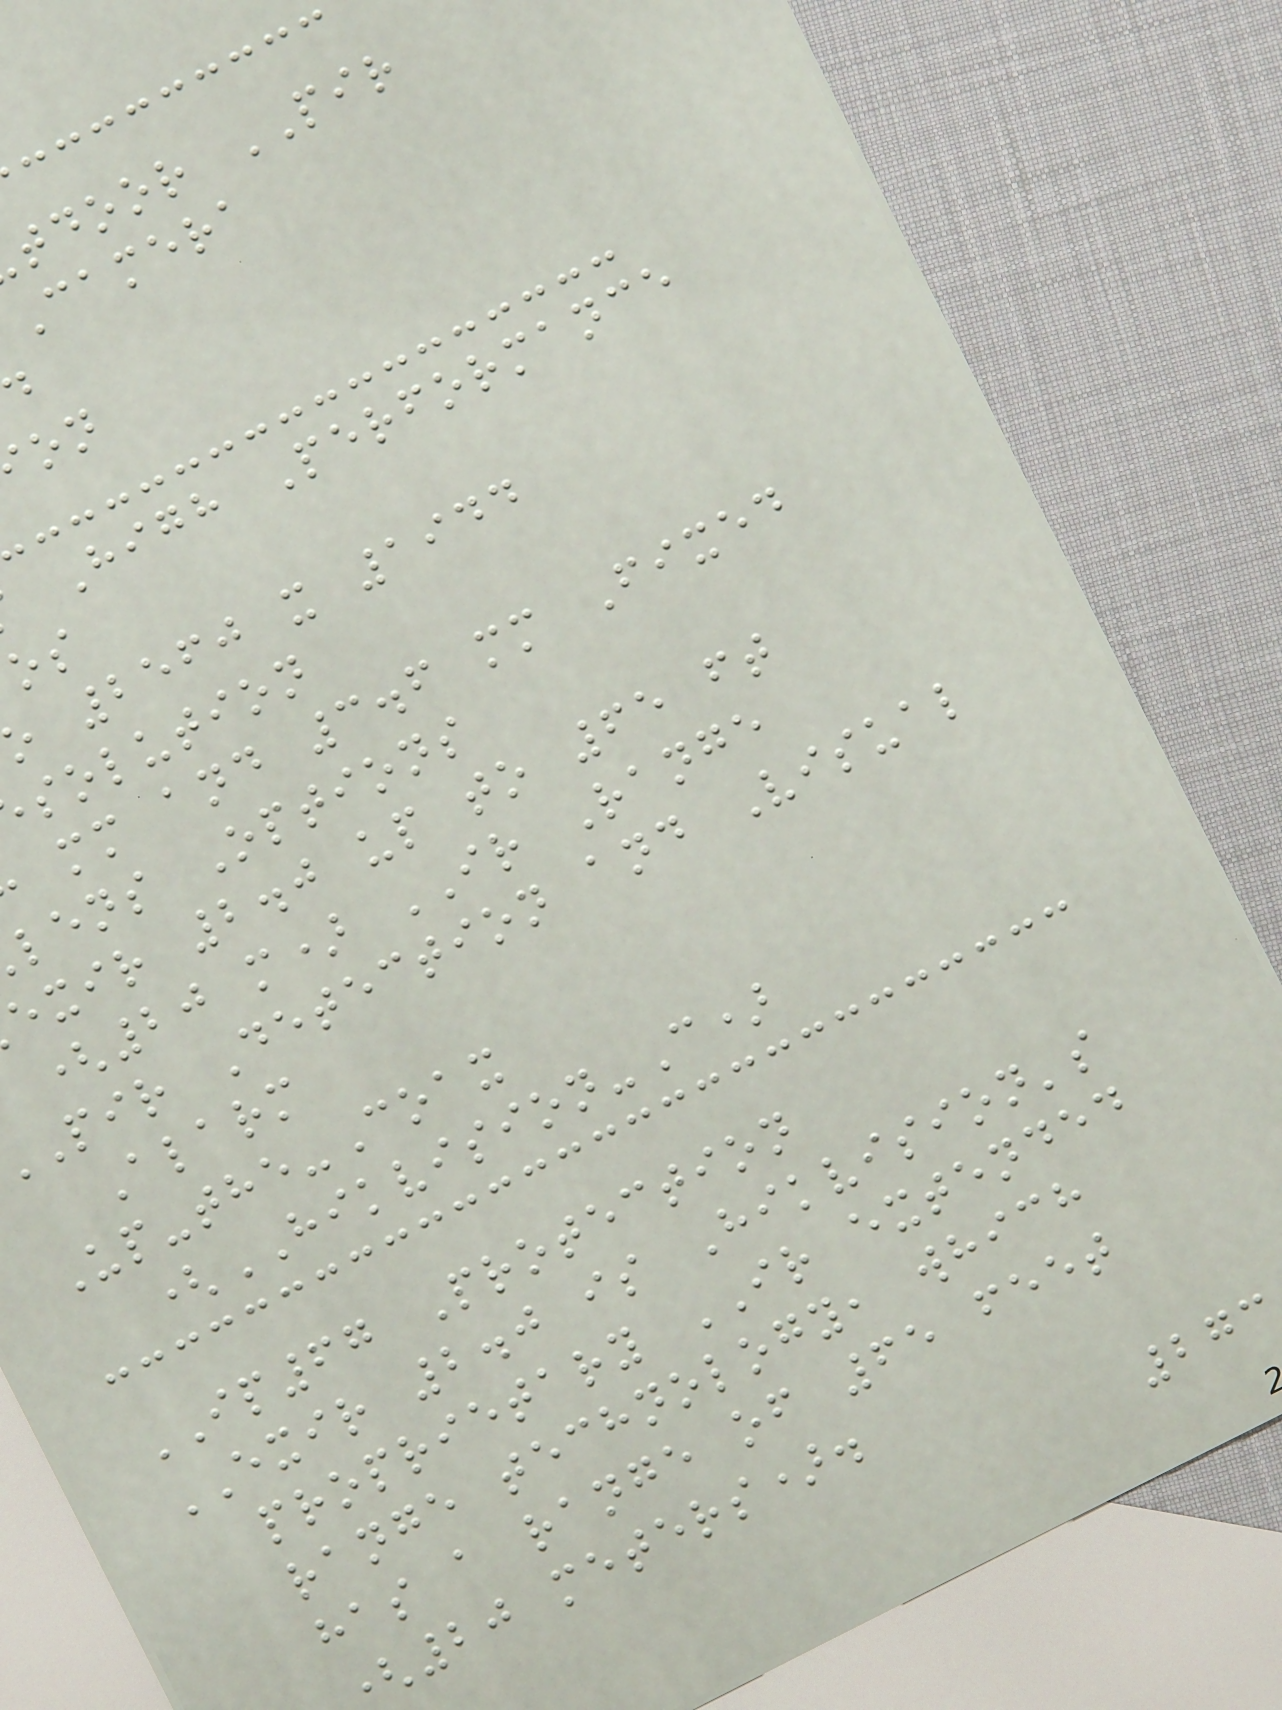tdoor PIR
Camera
High Performance
o 2560 x 1944
solution
mm and 3.6 mm Fixed
lens Options
exir 2.0 up to 65 ft
(20 m) IR Range
pir Detection and Visual
Alarm
Up-the-Coax
(HIKVISION-C)
IP67 Protection
EXIR 2.0 is Hikvision's
proprietary IR extended
range technology, which
has a range of 65 feet
20 meters).
273
